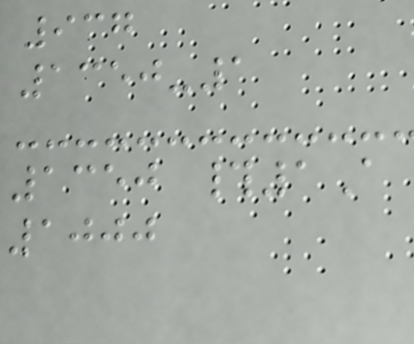937
1350-1
1350 #1A
1000
